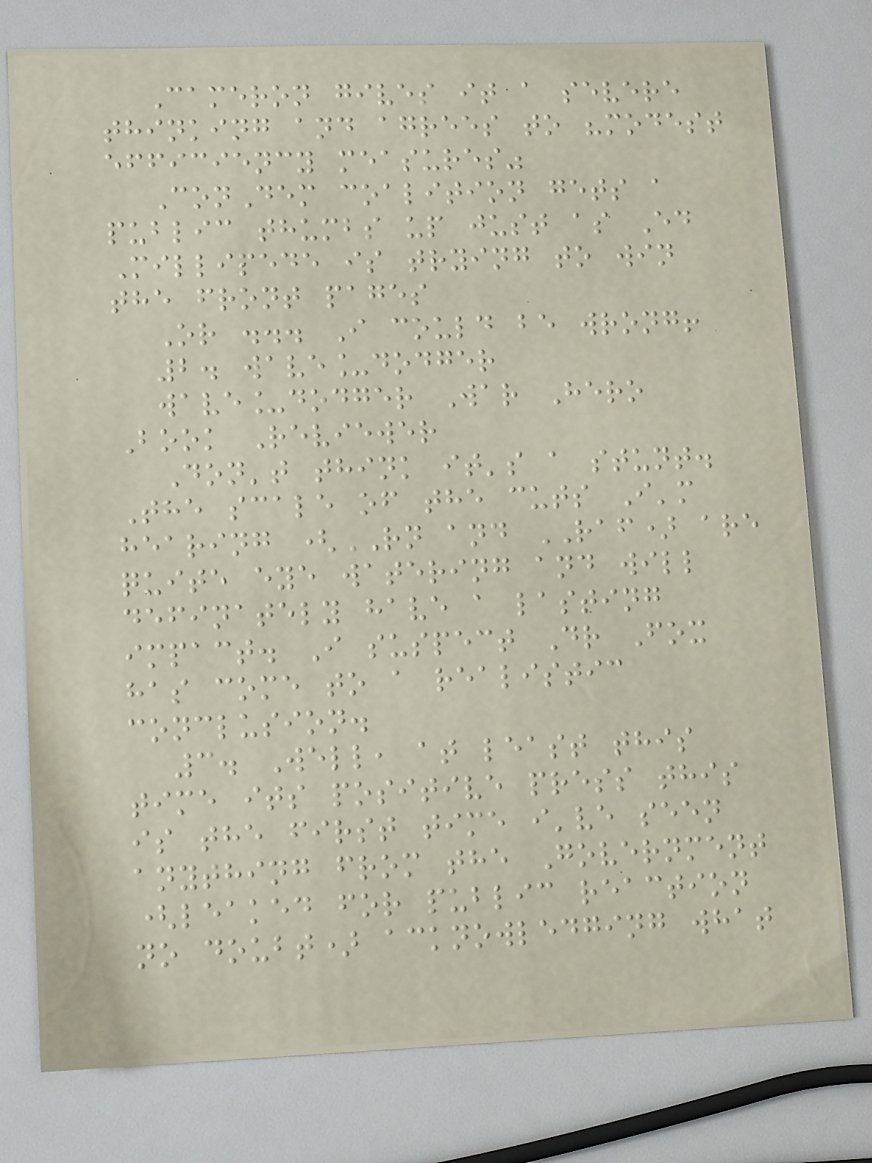Cameron gives it a severe
thinking and agrees to "modest
efficiency measures"
ConDem coalition gets a
public thumbs up just as Ed
Millipede is trying to win
the front pages
Or ... I could be wrong!
2. wave_dodger
wave_dodger War Hero
Book Reviewer
Don't think it's a stunt.
The scale of the cuts I'm
hearing (RN and RAF) are
quite eye watering and will
definately have a lasting
impact. I suspect Dr Fox
has come to a realistic
conclusion.
3. Well, at least this
time its positive press this
is the first time i've seen
anything from the Government
(leaked for public reaction
no doubt) acknowledging what
